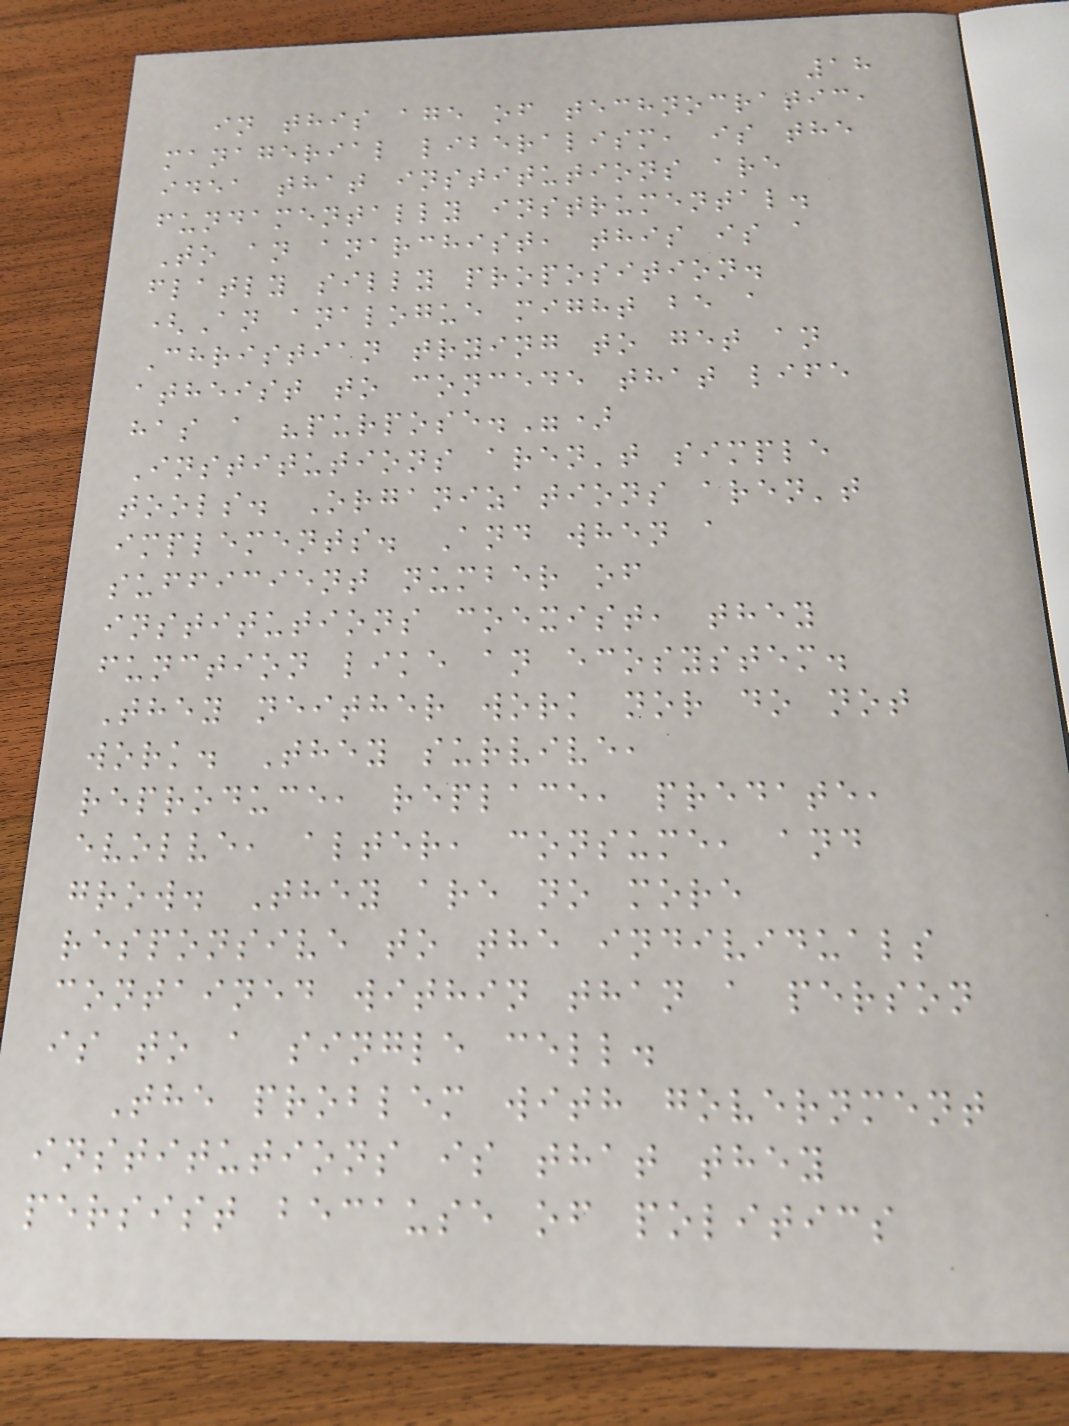18
in this age of technocratic,
managerial liberalism, is the
idea that institutions are
fundamentally instrumental.
To an anarchist, this is a
flatly silly proposition.
(An analogue might be a
Christian trying to get an
atheist to concede that life
has a "purpose.")
Institutions aren't simple
tools. Organizations aren't
implements. And when a
sufficient number of
institutions coexist, they
function like an ecosystem.
They neither work nor do not
work. They survive,
reproduce, replace, predate,
evolve, alter, consume, and
grow. They are no more
responsive to the individuals
contained within than a person
is to a single cell.
The problem with government
institutions is that they
persist because of politics
